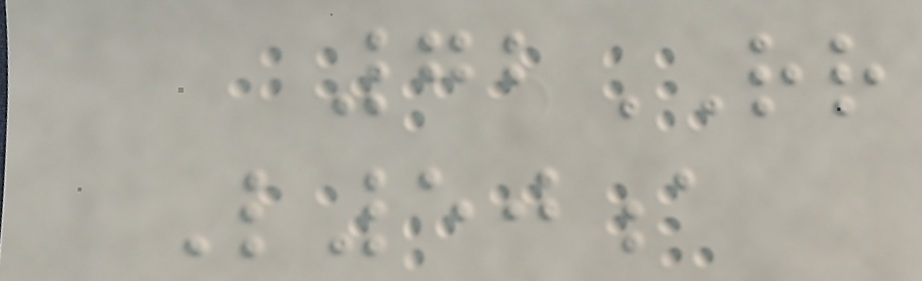72RR
L50a
